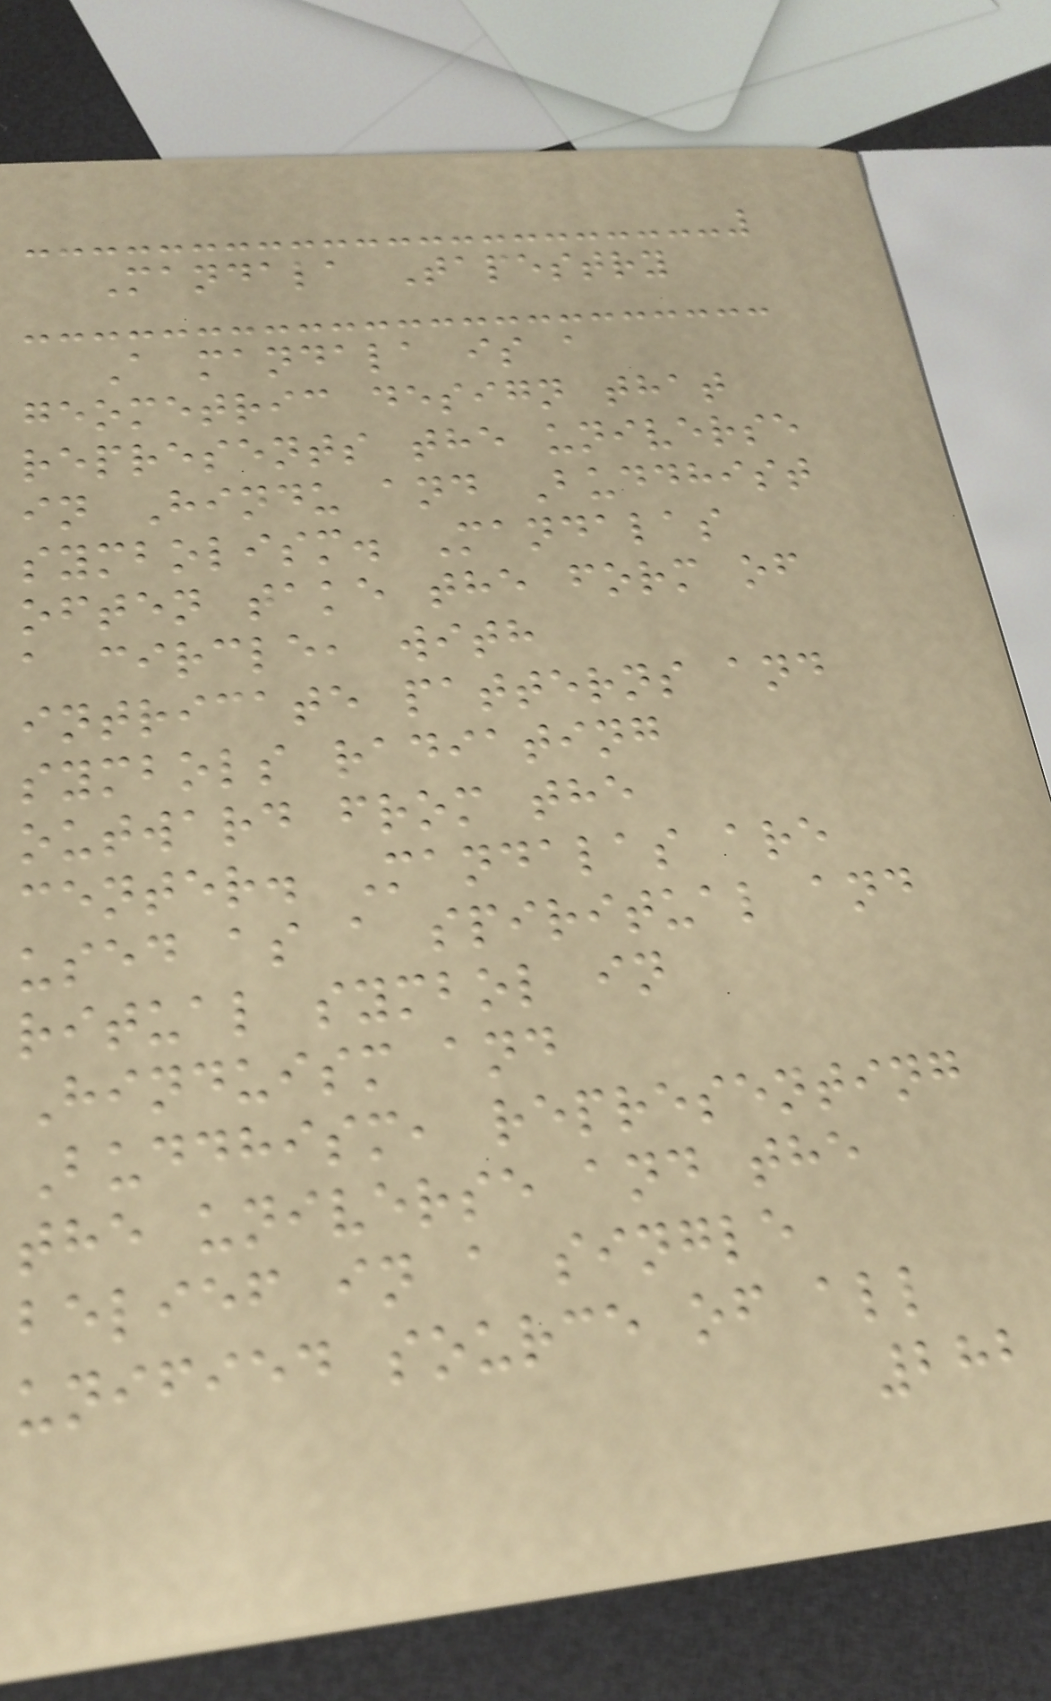Mandala Tapestry
A mandala is a
geometric design that
represents the universe
in Hindu and Buddhist
symbolism. Mandalas
often take the form of
a circle, with
intricate patterns and
symbols radiating
outward from the
center. Mandalas are
used as a spiritual and
ritual symbol in
Hinduism and
Buddhism, representing
the universe and the
belief in a single
unified source of all
282
